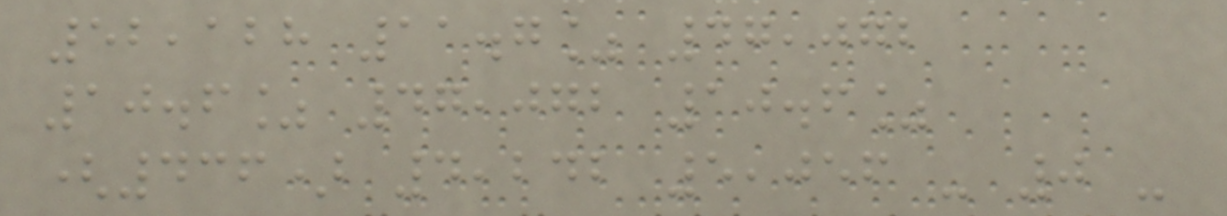52,128 11.7% 47,072
10.6% 47,072 10.6%
(436) 4,242 5,056 - 0 -
